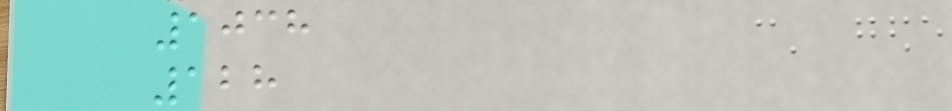1038
128
